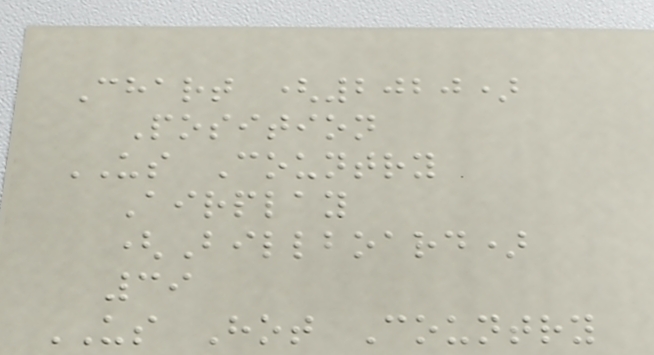Chart (2020)
Position
US Country
Airplay
(Billboard)
39
US Hot Country
